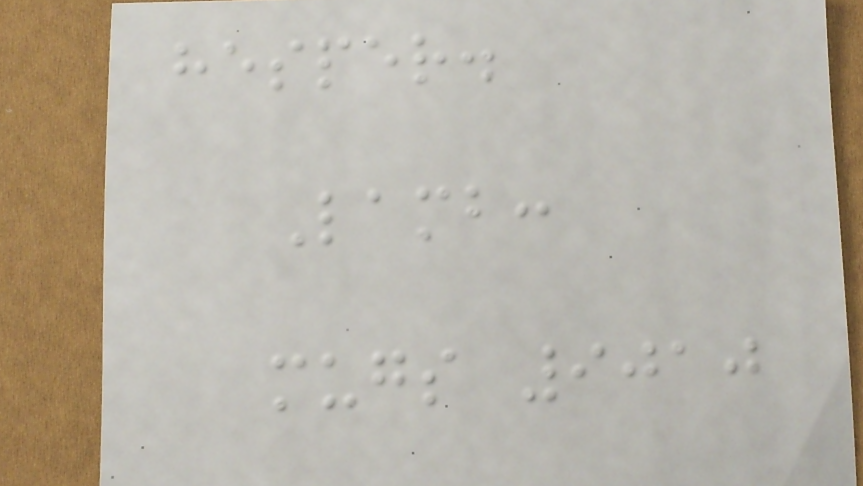hesper.
Lamb:
mugs 9010
